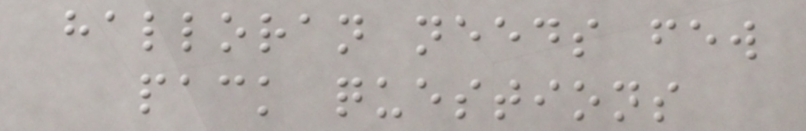halloran needs few
pack questions
